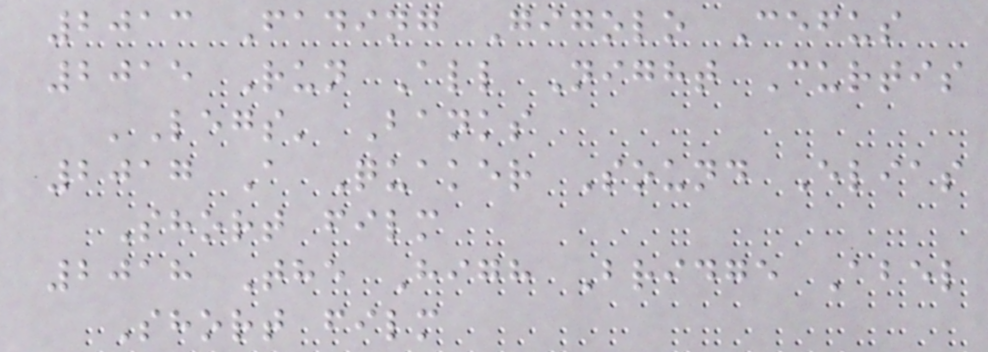2013 Fading Gigolo Cefus
2015 Run All Night Curtis
'Legs' Banks
2017 A Quaker Sound Elias
Short film
2018 The High Bridge Abel
Short film
